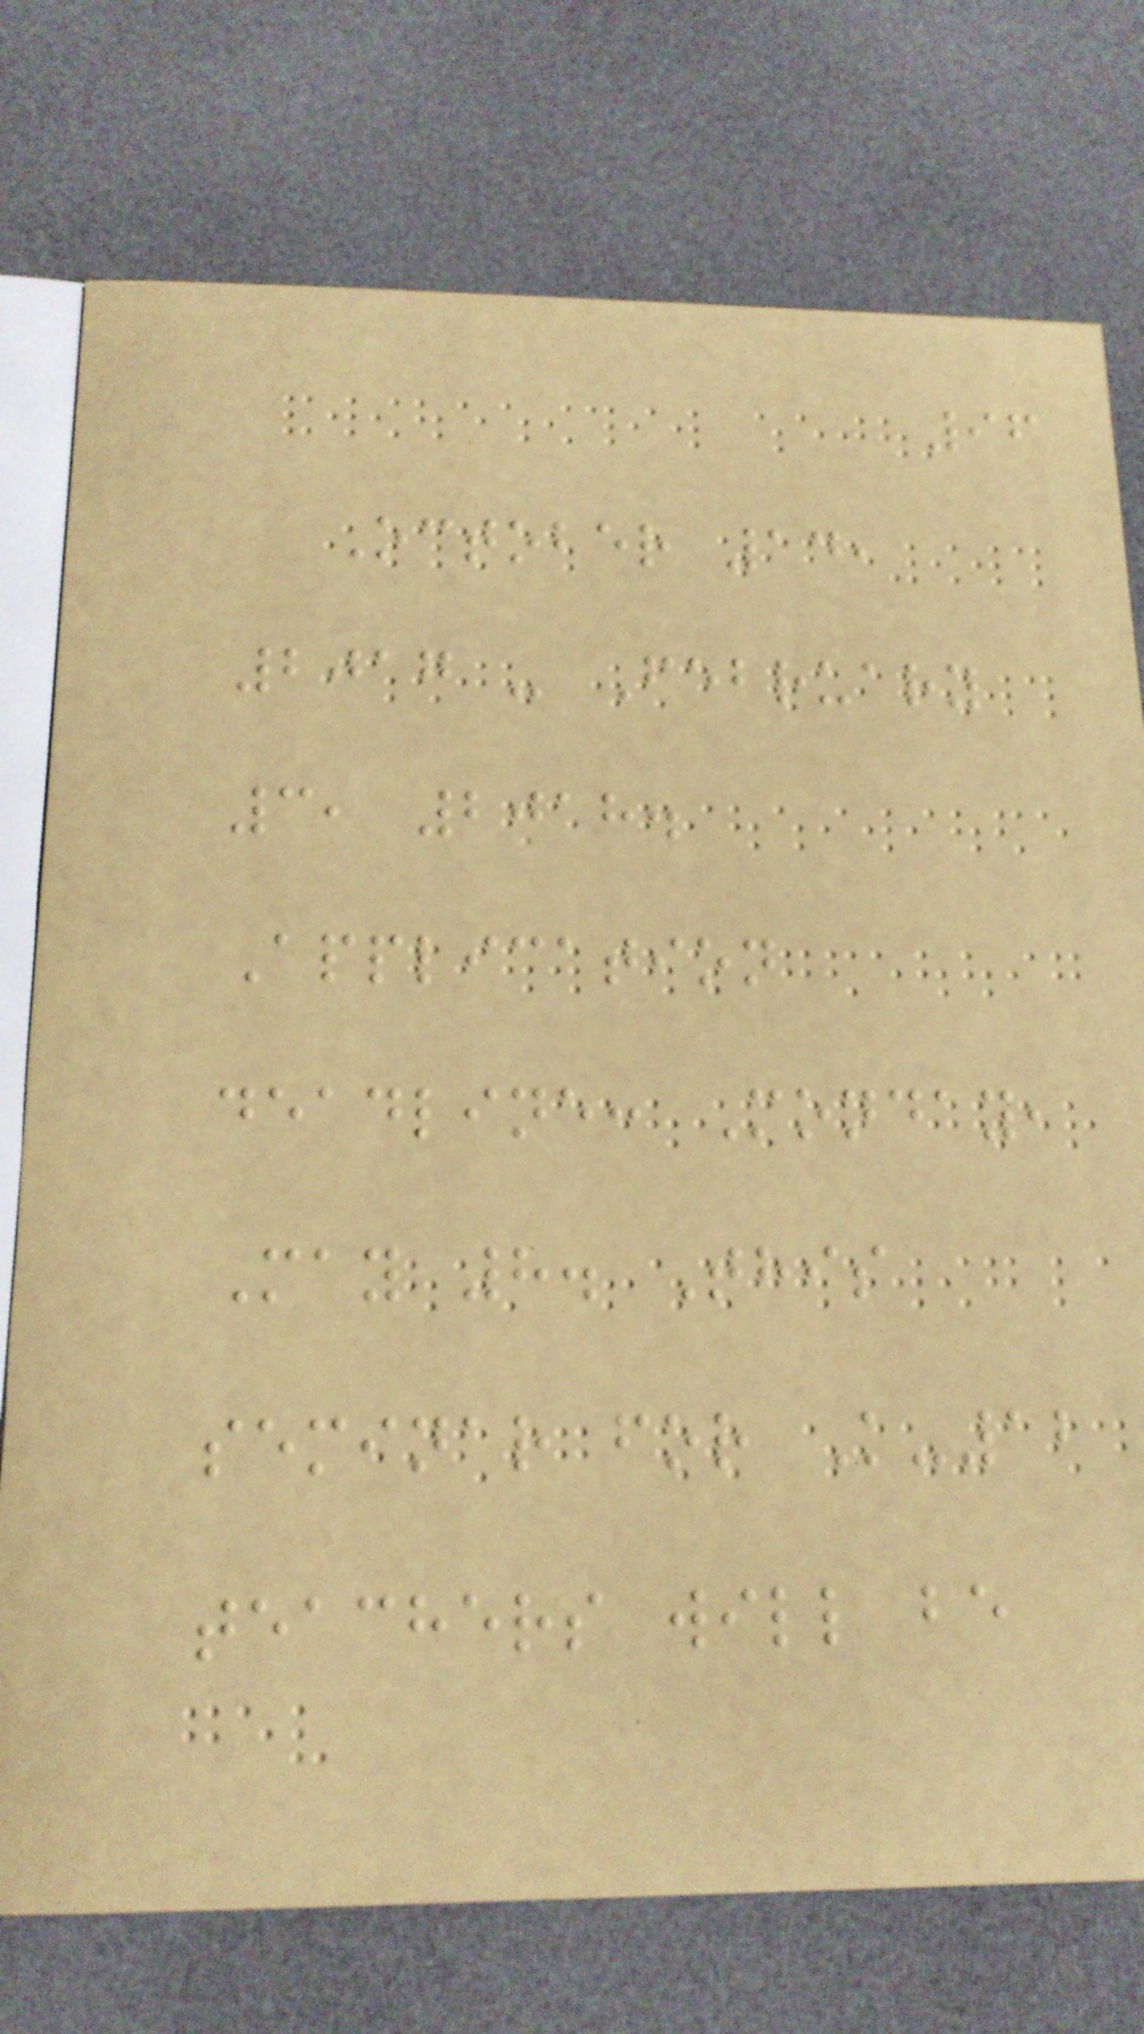96
October 14,
2017 - February
3, 2018.
Application
deadline: Monday,
May 8. This
seminar for K-12
teachers will be
